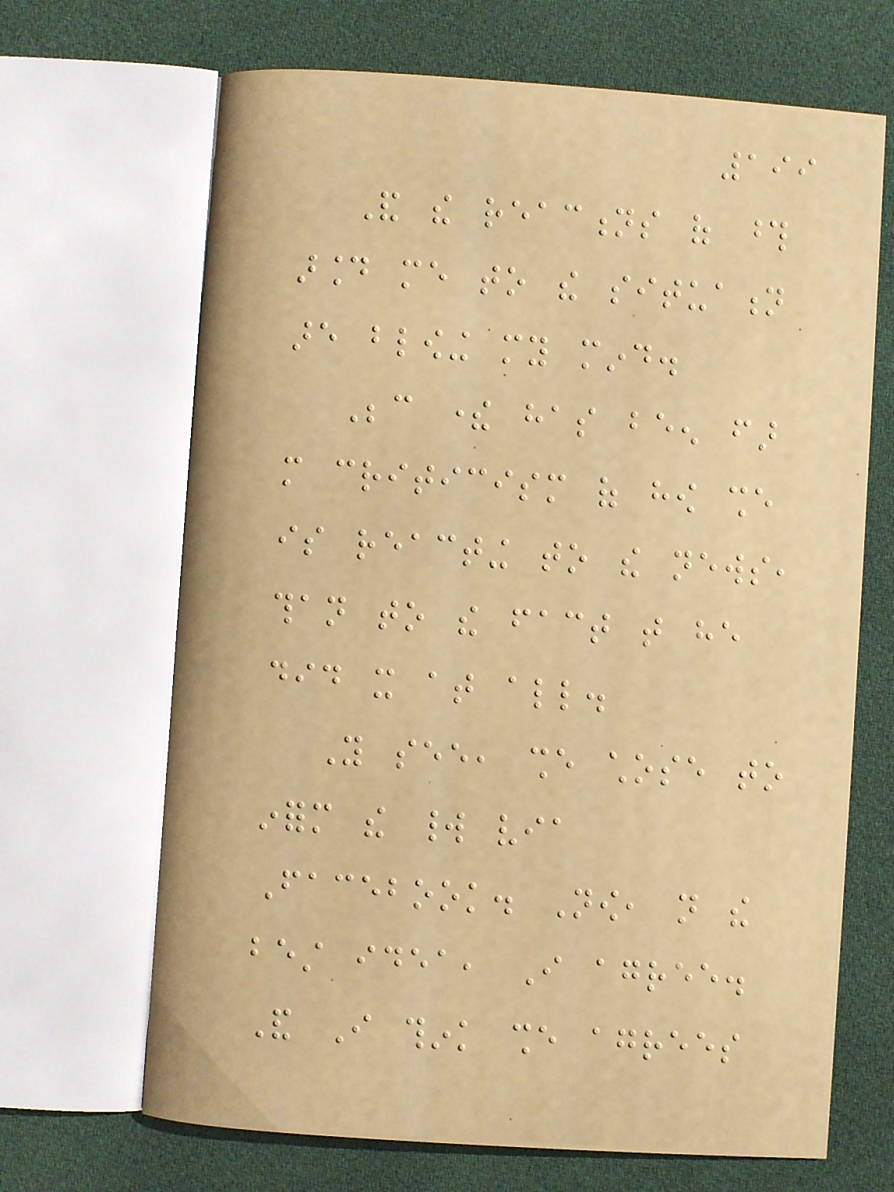199
And the reactions of those
around me to the situation
are blowing my mind.
Because there has been far
more criticism of how she
is reacting to the news,
than to the fact that he
did it at all.
You see, she chose to
inform the world via
Facebook. Now, not the
best idea, I agree.
And I think she agrees
